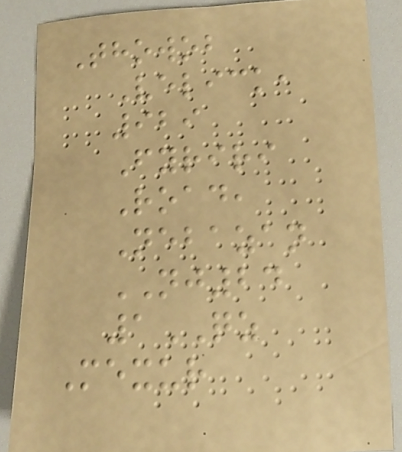Thowob
Velick,
929
Fyriri
Road,
Nebazan
NJ24
1QZ
Mexur
